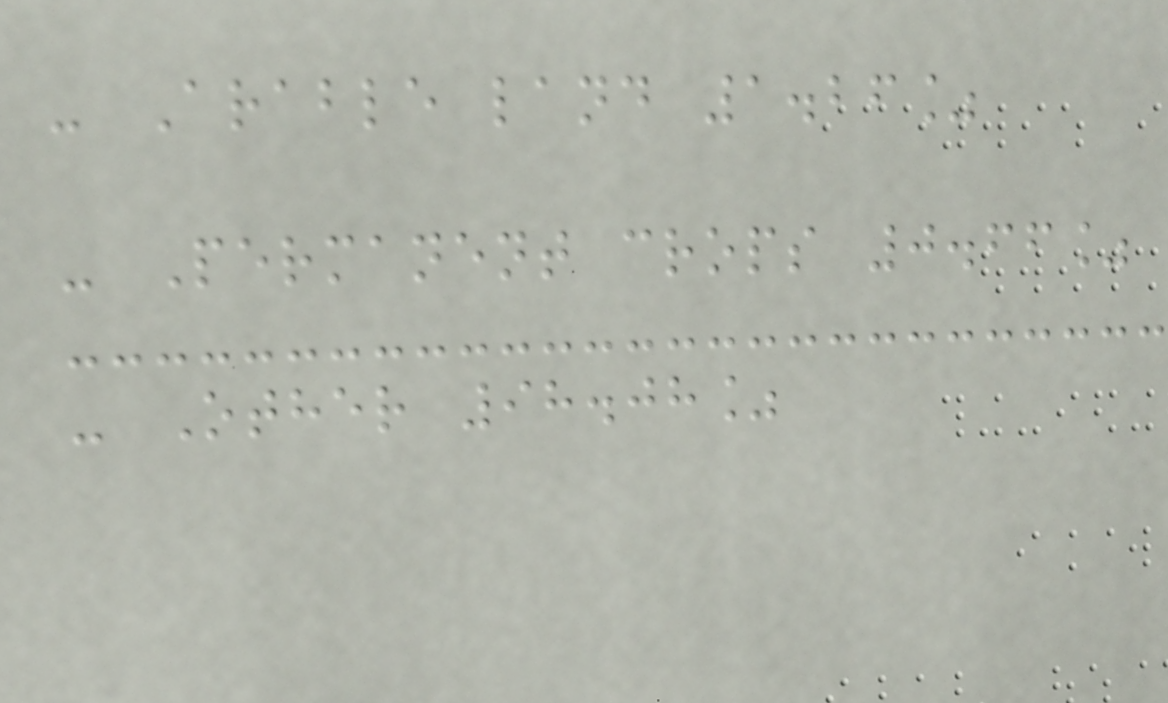- Arable land 1.26%
- Permanent crops 0.66%
- Other 98.08%
